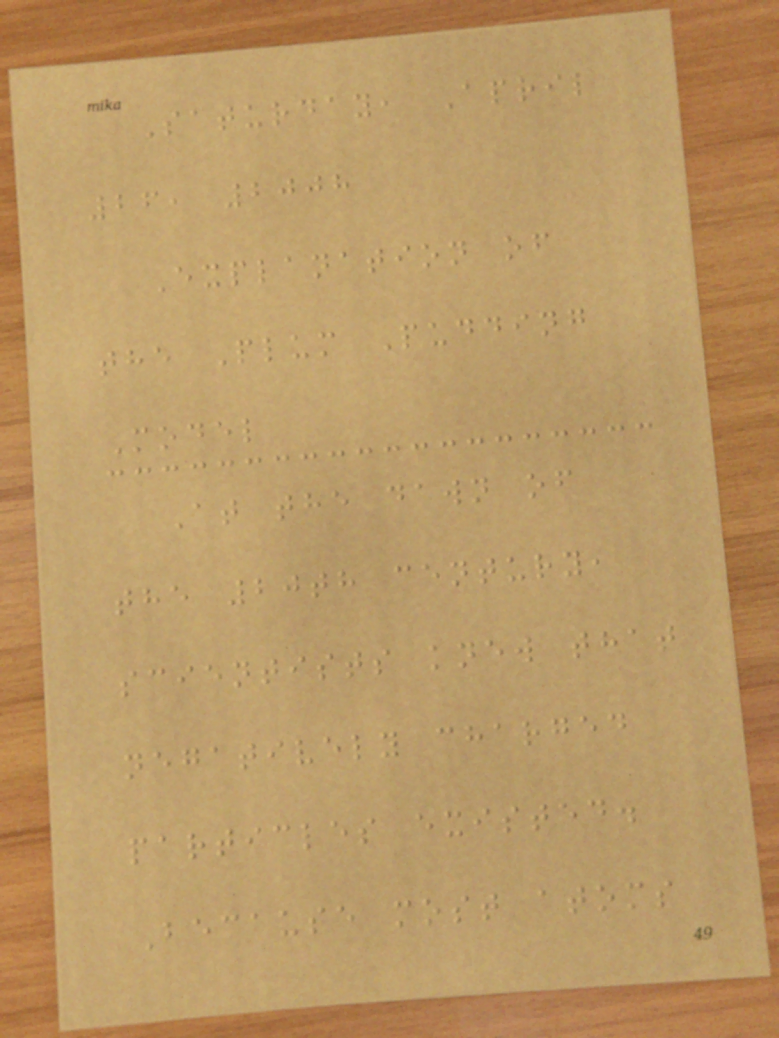Saturday, April
26, 2008
Explanation of
the Plum Pudding
Model
At the dawn of
the 20th century,
scientists knew that
negatively charged
particles existed.
Because most atoms
